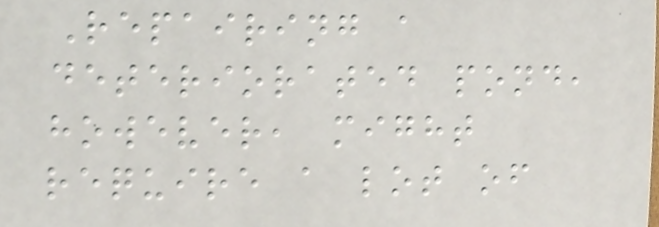Repairing a
deteriorated pond,
however, might
require a lot of
